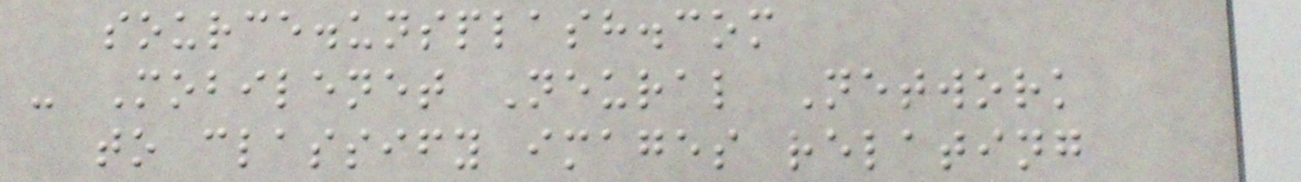source.unsplash.com
- Mobilenet Neural Network
to classify images relating
